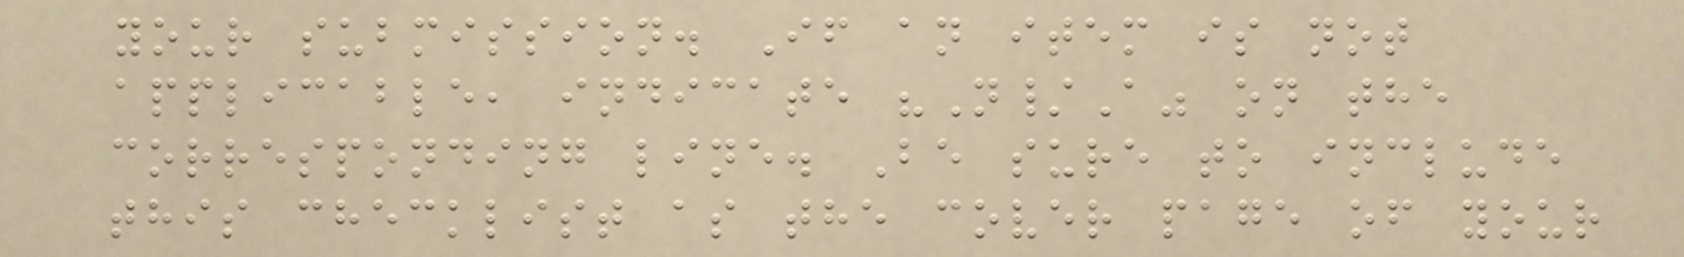your submission. If an item is not
applicable, indicate "N/A" on the
corresponding line. Be sure to include
this checklist as the cover page of your
